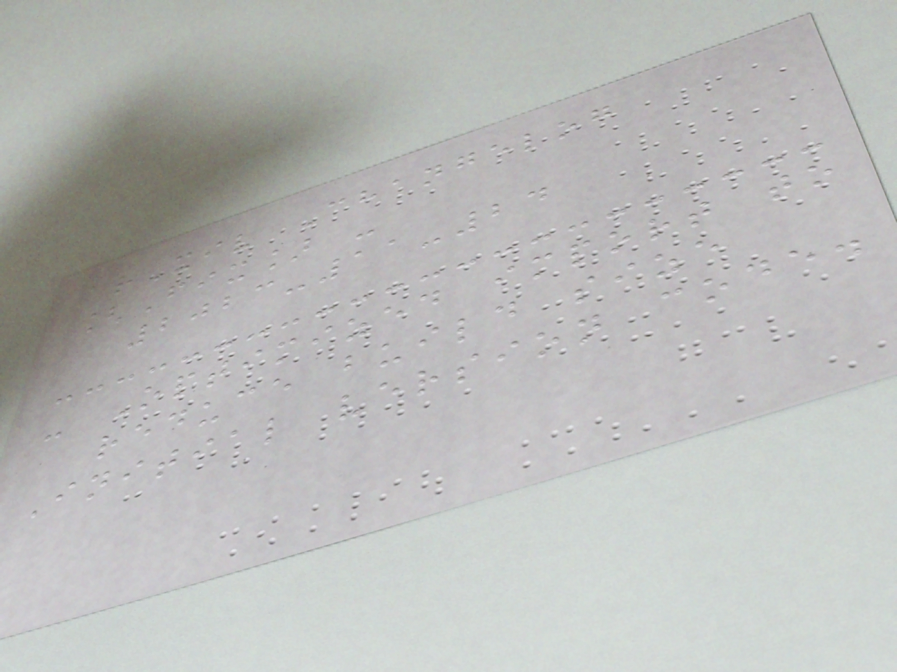arXiv Changelog
[Fix] -
2023-11-24
- Optimized import to
reduce build size
Initial version code.
